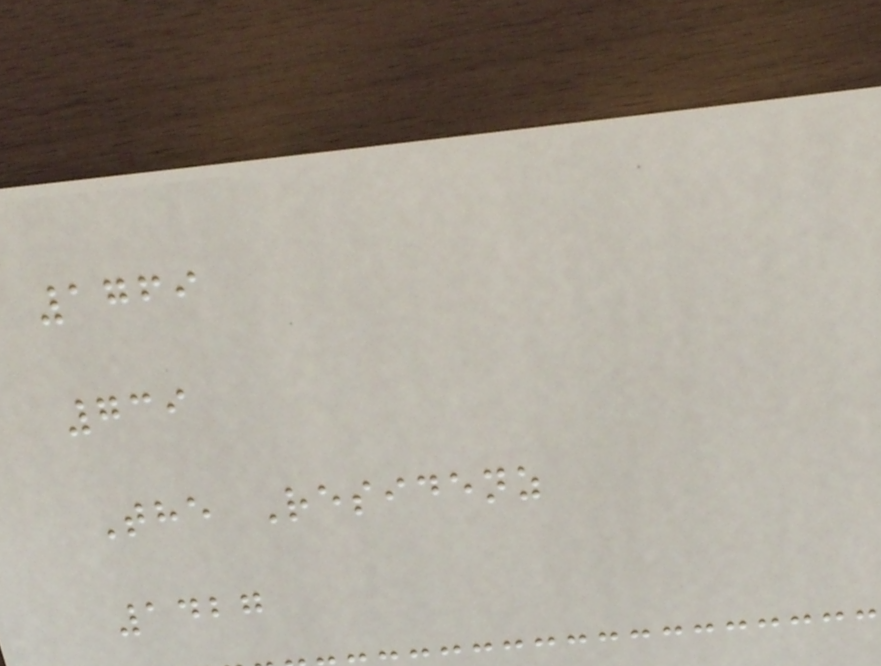1769
739
The Residenz
1427
